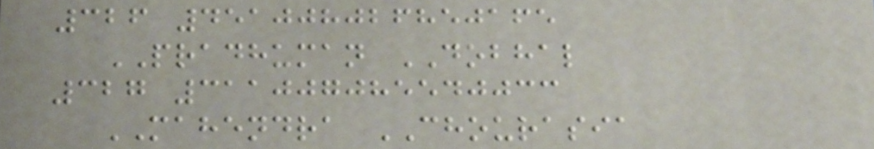326 451008026850165
PRADHUMAN DOBHAL
327 311007085540033
MAHENDRA CHOURASIA
